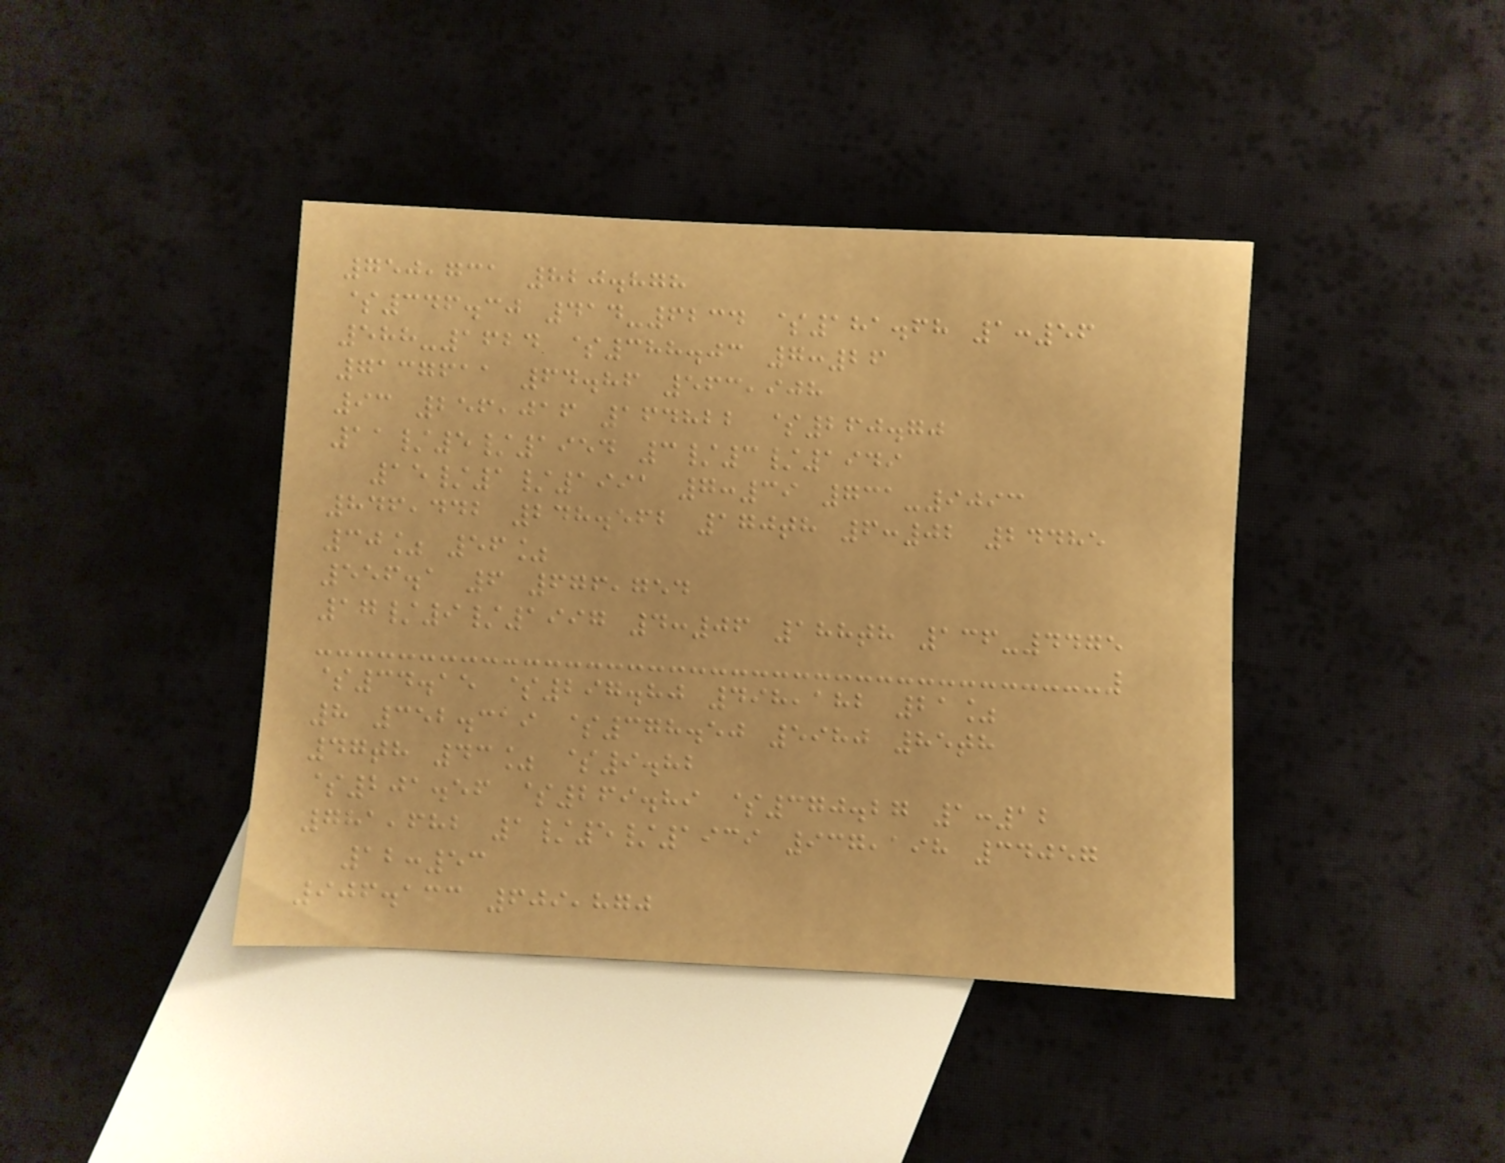750,731 820.878
$346.30 414-6234 $181.68 1:56
588-1624 $388.03 7:26
7137611 64.86 563,908
93 256,016 164822 $260.70
11/5/1954 3/3/1949
15/1/1991 7:39 731-9093
846,442 248.562 170th 6:02 24485
30% 56%
556.1 6 676,754
17/9/1997 4:06 188th 136-4475
$34.15 $297.80 498,182 21%
8 352.319 $378.50 5980 85th
47th 43% $9.82
$201.56 $269.89 $370.27 1:12
781,682 1/5/1939 937,198 34057
12:53
906.133 609,870
